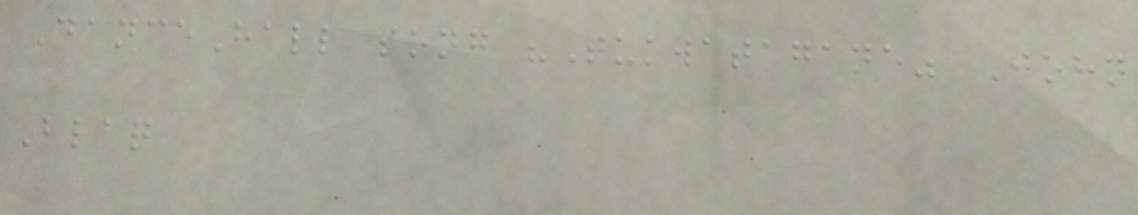DanceHall song "Tukwatagane" John
Blaq
